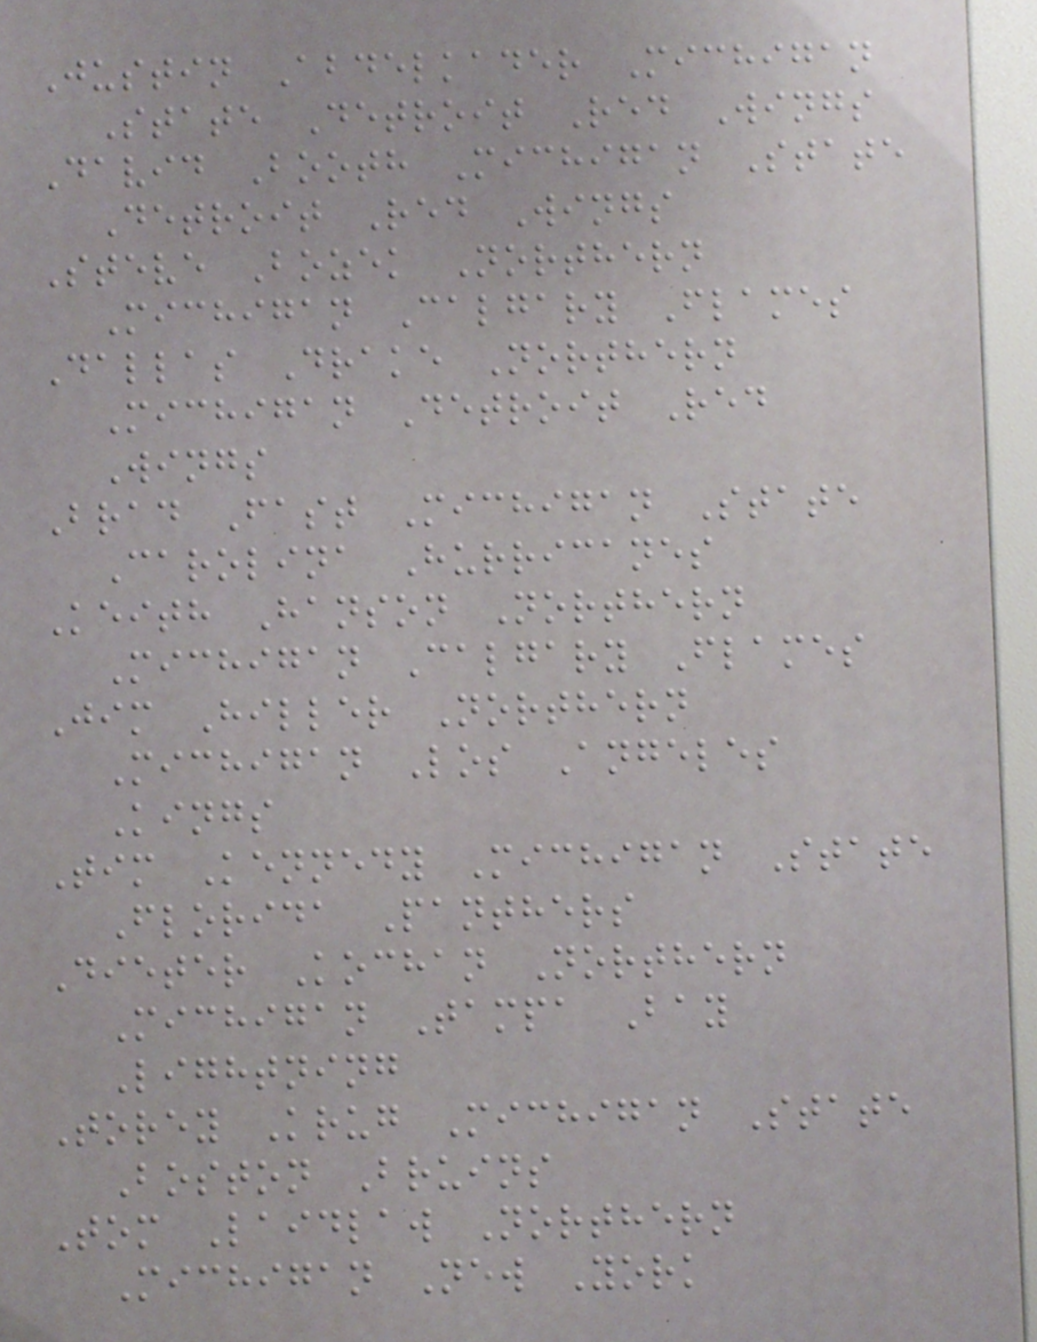Justin Abdelkader Michigan
State Detroit Red Wings
David Booth Michigan State
Detroit Red Wings
Steve Bozek Northern
Michigan Calgary Flames
Dallas Drake Northern
Michigan Detroit Red
Wings
Brad Fast Michigan State
Carolina Hurricanes
Keith Hanson Northern
Michigan Calgary Flames
Jim Hiller Northern
Michigan Los Angeles
Kings
Tim Kennedy Michigan State
Florida Panthers
Dieter Kochan Northern
Michigan Tampa Bay
Lightning
Torey Krug Michigan State
Boston Bruins
Tom Laidlaw Northern
Michigan New York
